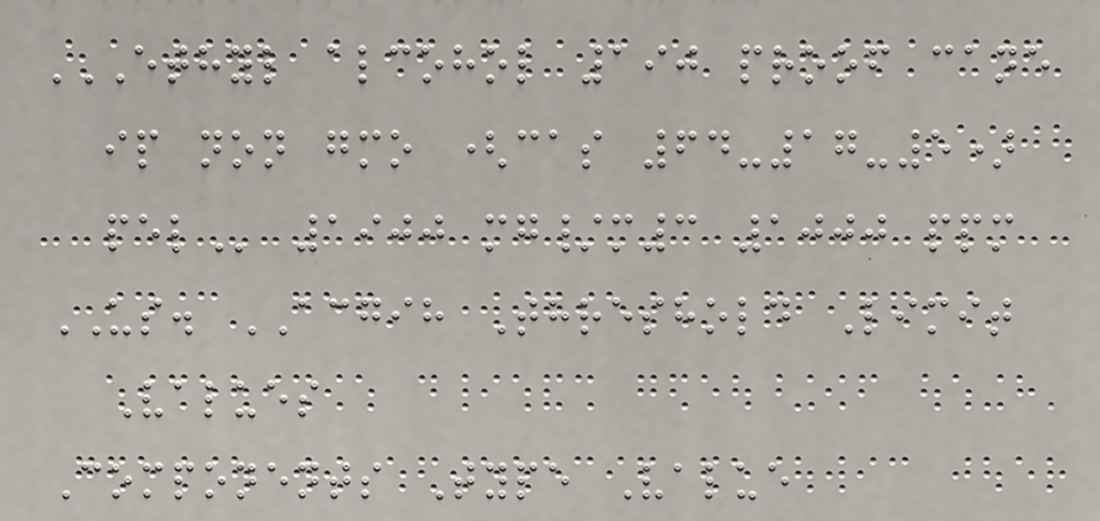ETHYL ALCOHOL 190 PROOF CANE
IP NON GMO (CAS 64-17-5)
PEL 1900 mg/m3 1000 ppm
US. ACGIH Threshold Limit
Values
Components Type Value
